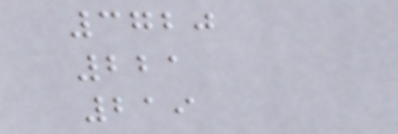3720
221
219
